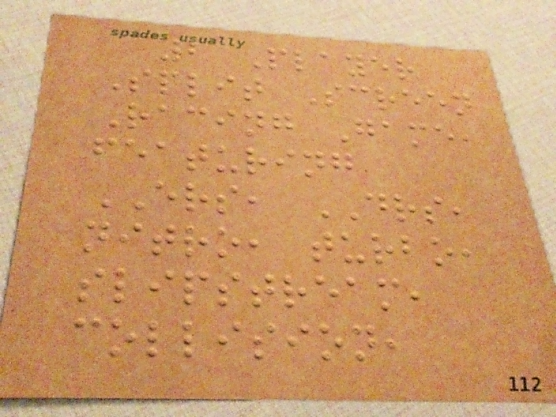2 Player
Split Screen
Racing Game,
featuring
ERS, DRS,
nitro, turbo,
slipstream,
collision,
